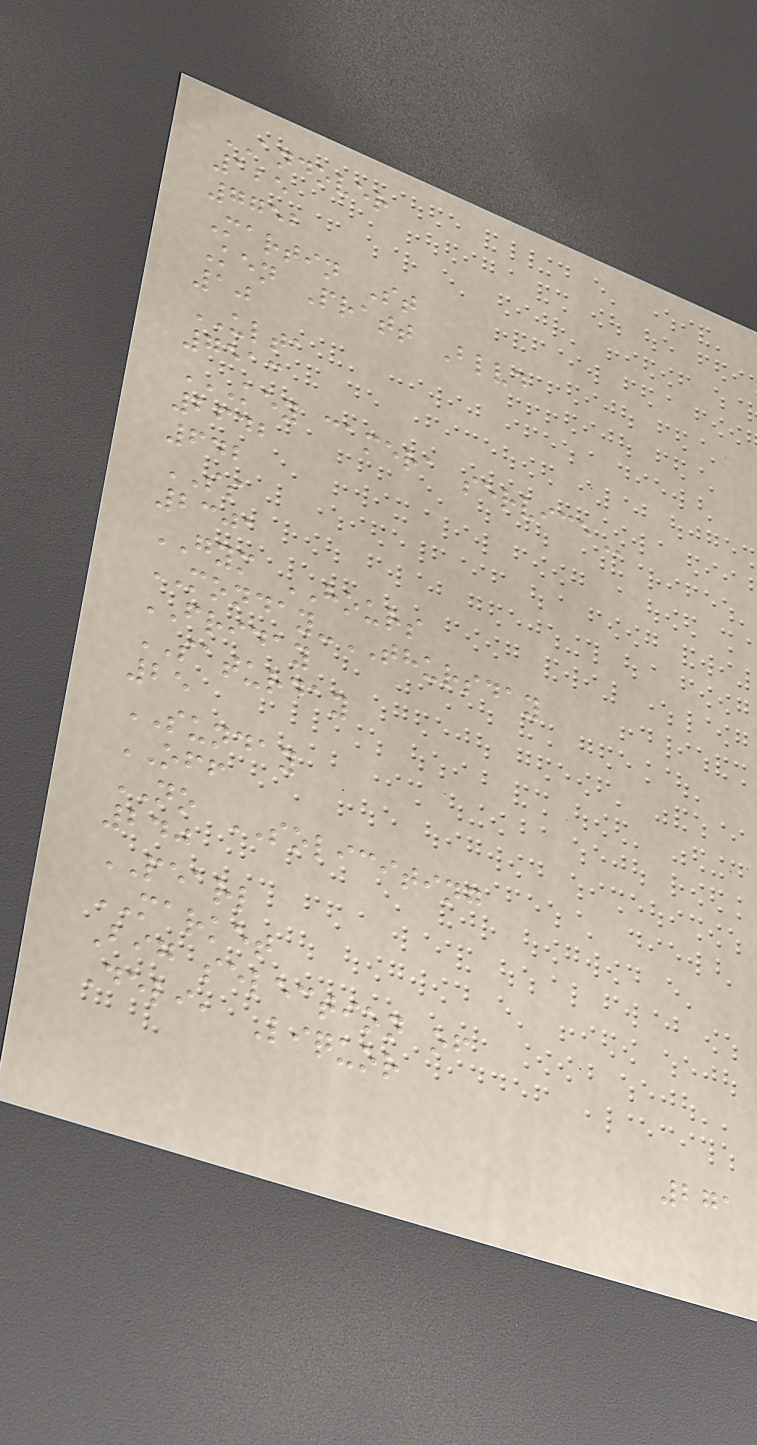ANDOVER
125
7752
Martin St
Ken Pratt Blvd
10
ULTA
7513
KEY CAMERA SERVICE
2642
642
SS
2301
GYM HOURS
MONDAY-THURSDAY
FRIDAY
SATURDAY
25
SUNDAY
OFF
NO SOLICITING
240
PEARL
MARKET
Big selection of
Deli, Liquor
271
